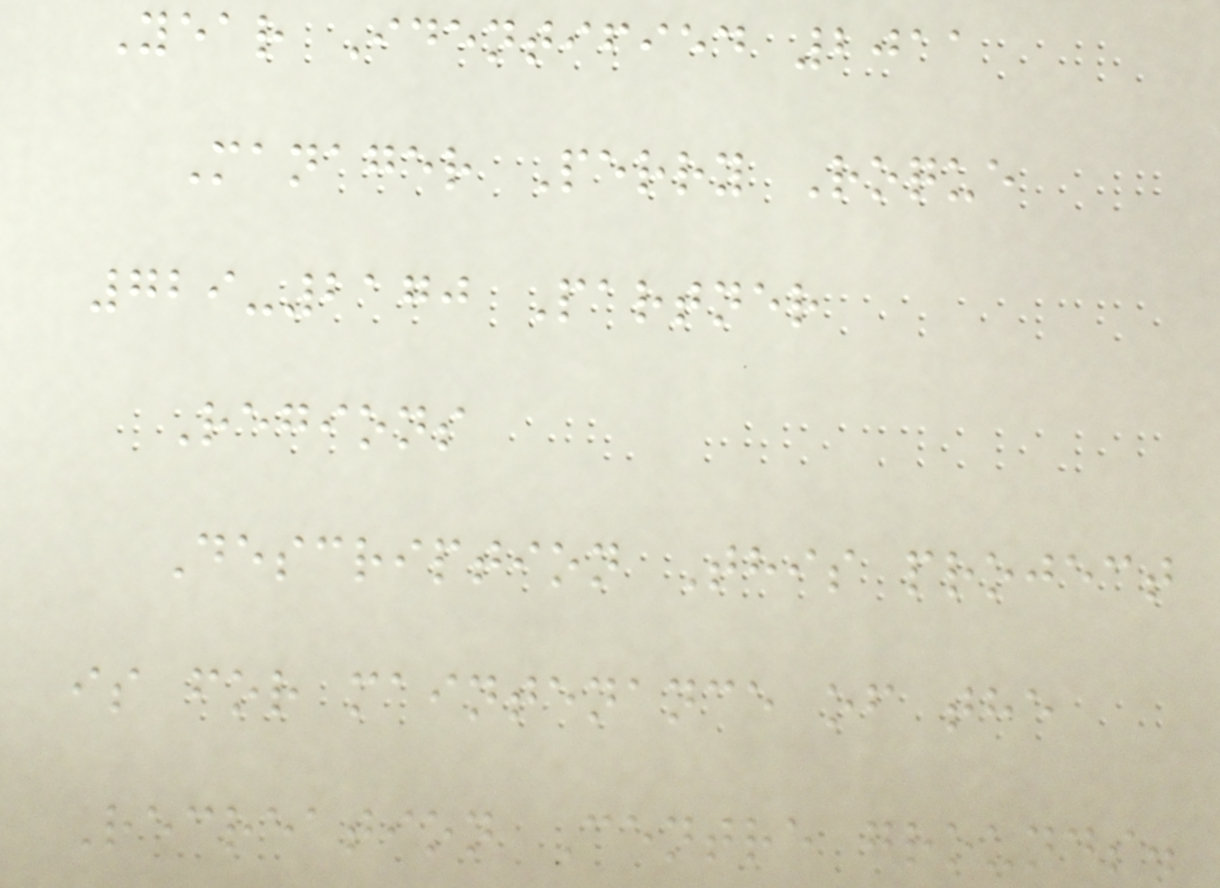Year Identified 2011
Manager Perry Roque
729-2170 Partner
Regions
Description This project
is for maintenance of the
Recreation Centre grounds.
